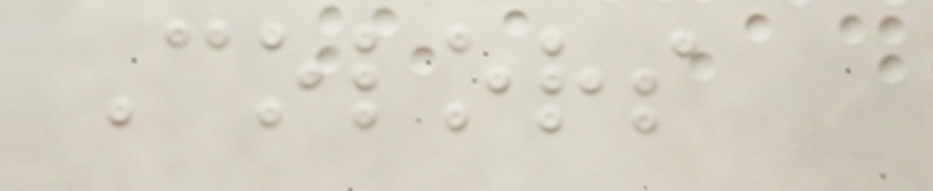Colors
